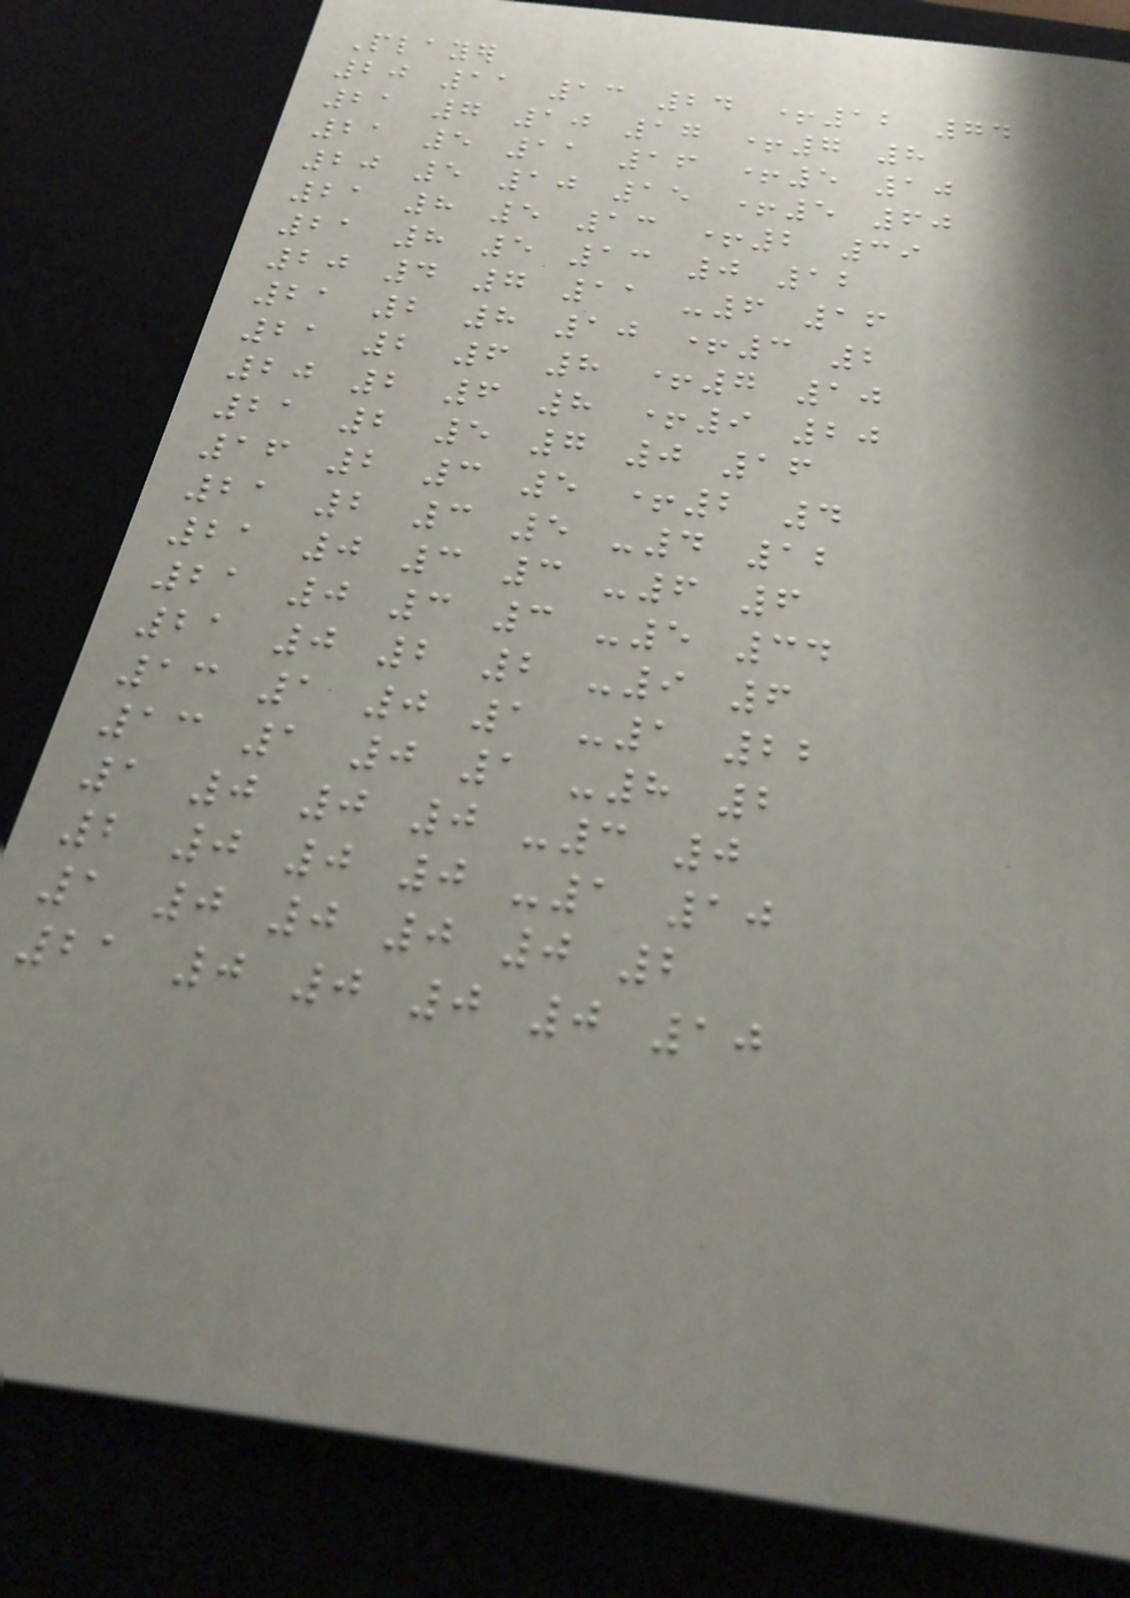Player
20 11 13 24 +12 74
21 7 10 17 +7 8
21 5 11 16 +5 10
20 5 10 15 +5 60
21 8 5 13 +2 39
21 8 5 13 0 12
20 4 7 11 -6 16
21 2 8 10 +3 2
21 2 6 8 +7 10
20 2 6 8 +9 20
21 2 5 7 0 16
16 2 3 5 +2 4
21 2 3 5 -4 12
21 0 3 3 -6 6
21 0 3 3 -5 34
21 0 2 2 -9 6
13 1 0 1 -1 22
13 1 0 1 -8 2
1 0 0 0 -3 0
2 0 0 0 -1 10
1 0 0 0 0 2
21 0 0 0 0 10
